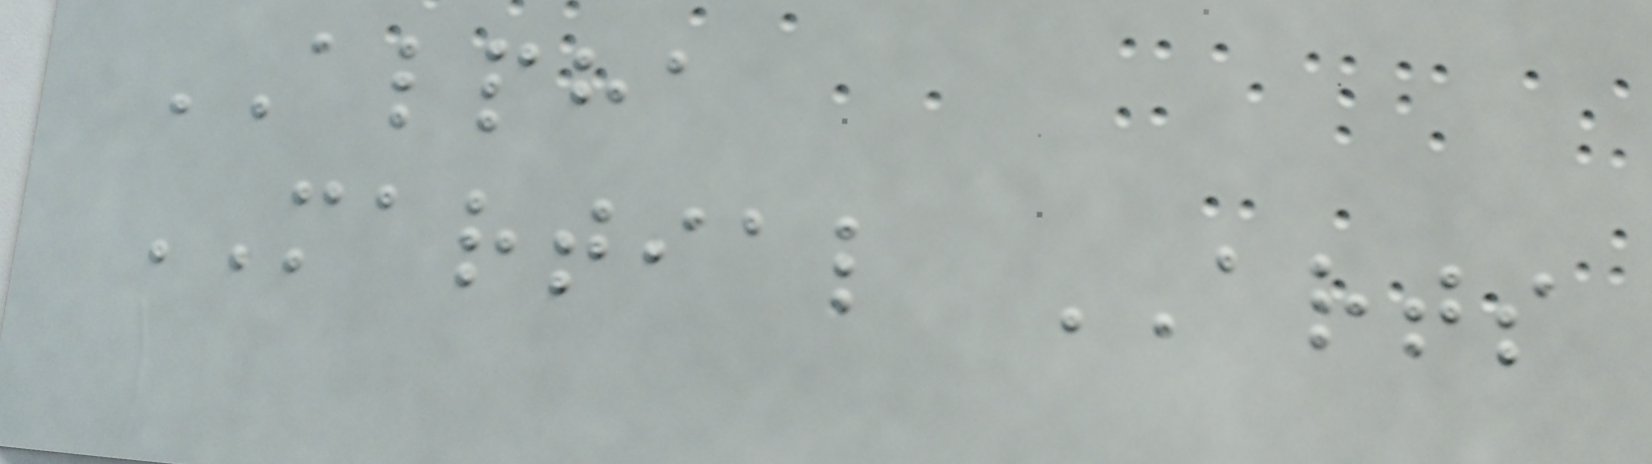ALPHA
MARTIAL ARTS
